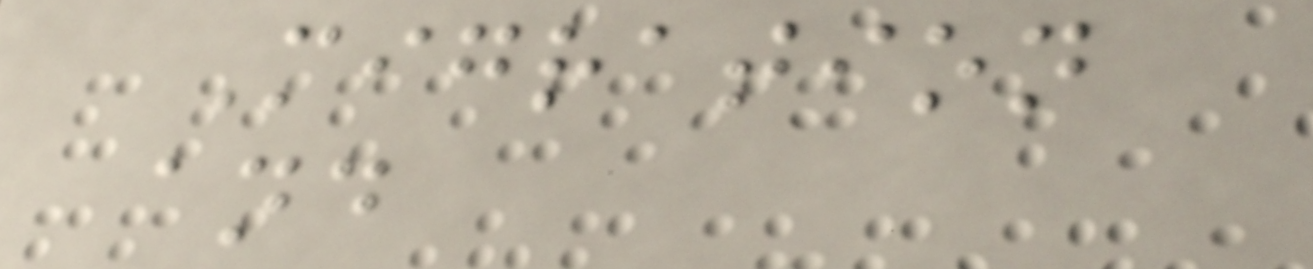Migration
and
